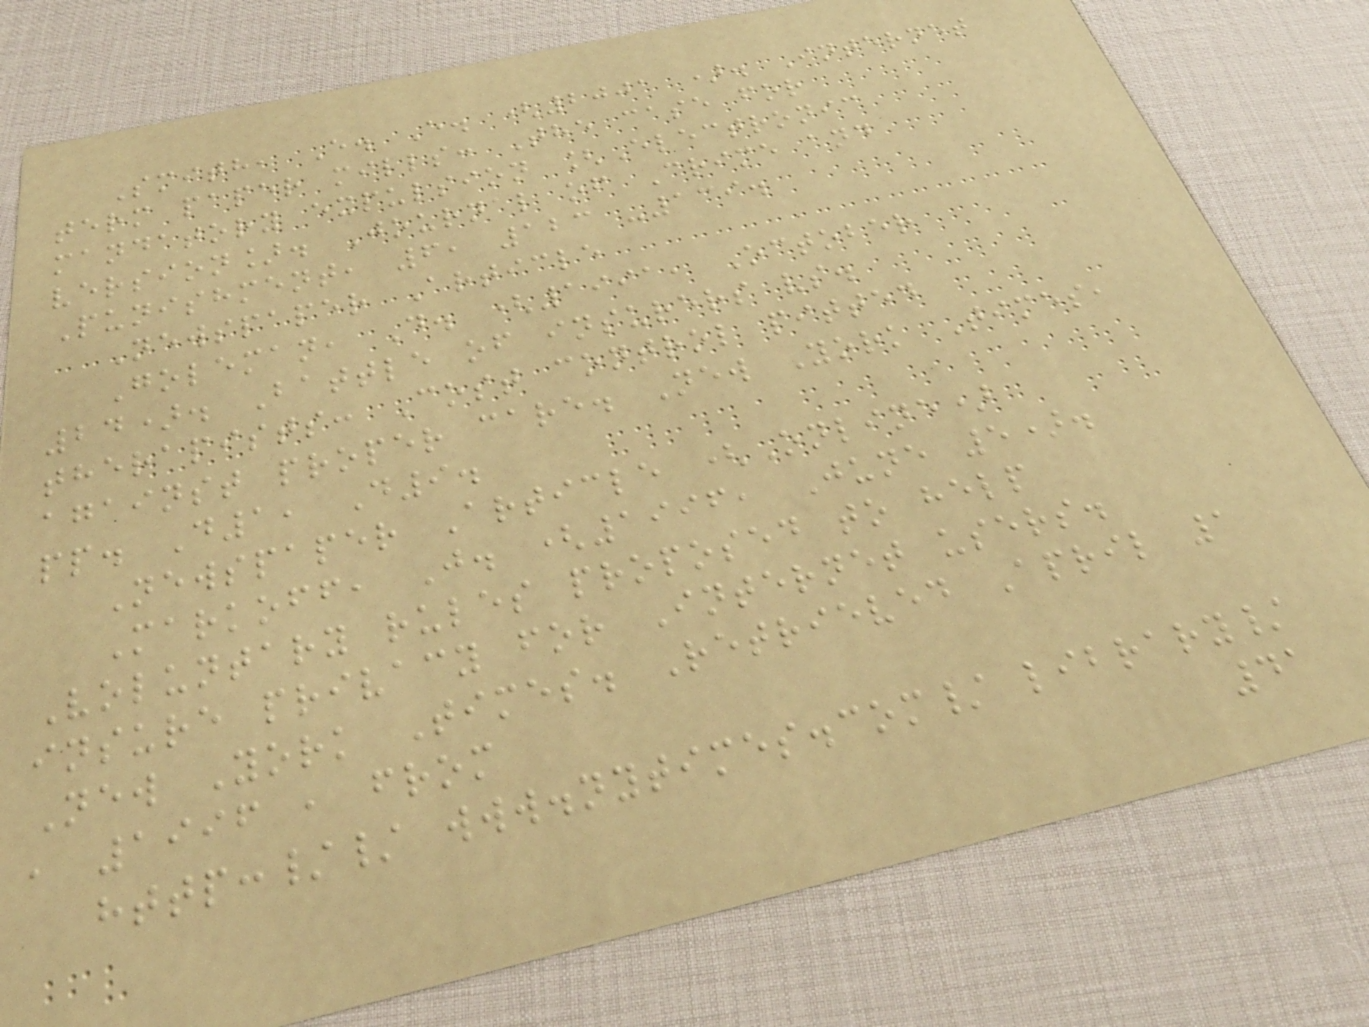Smith, E. E. (2001 ). Internet
term paper mills: The case for
mandatory expulsion [Electronic
version]. Journal of Crime and
Punishment, 6, 123 -139.
Newspaper Article
Goleman, D. (1991, October
24). Battle of insurers vs.
therapists: Cost control pitted
against proper care. New York Times,
pp. D1, D9.
Newspaper Article (Online)
Markoff, J. (1996, June 5).
Voluntary rules proposed to help
insure privacy for Internet users.
New York Times. Retrieved April 1
, 1996 , from
http:// www.nytimes.com/ library/
41
